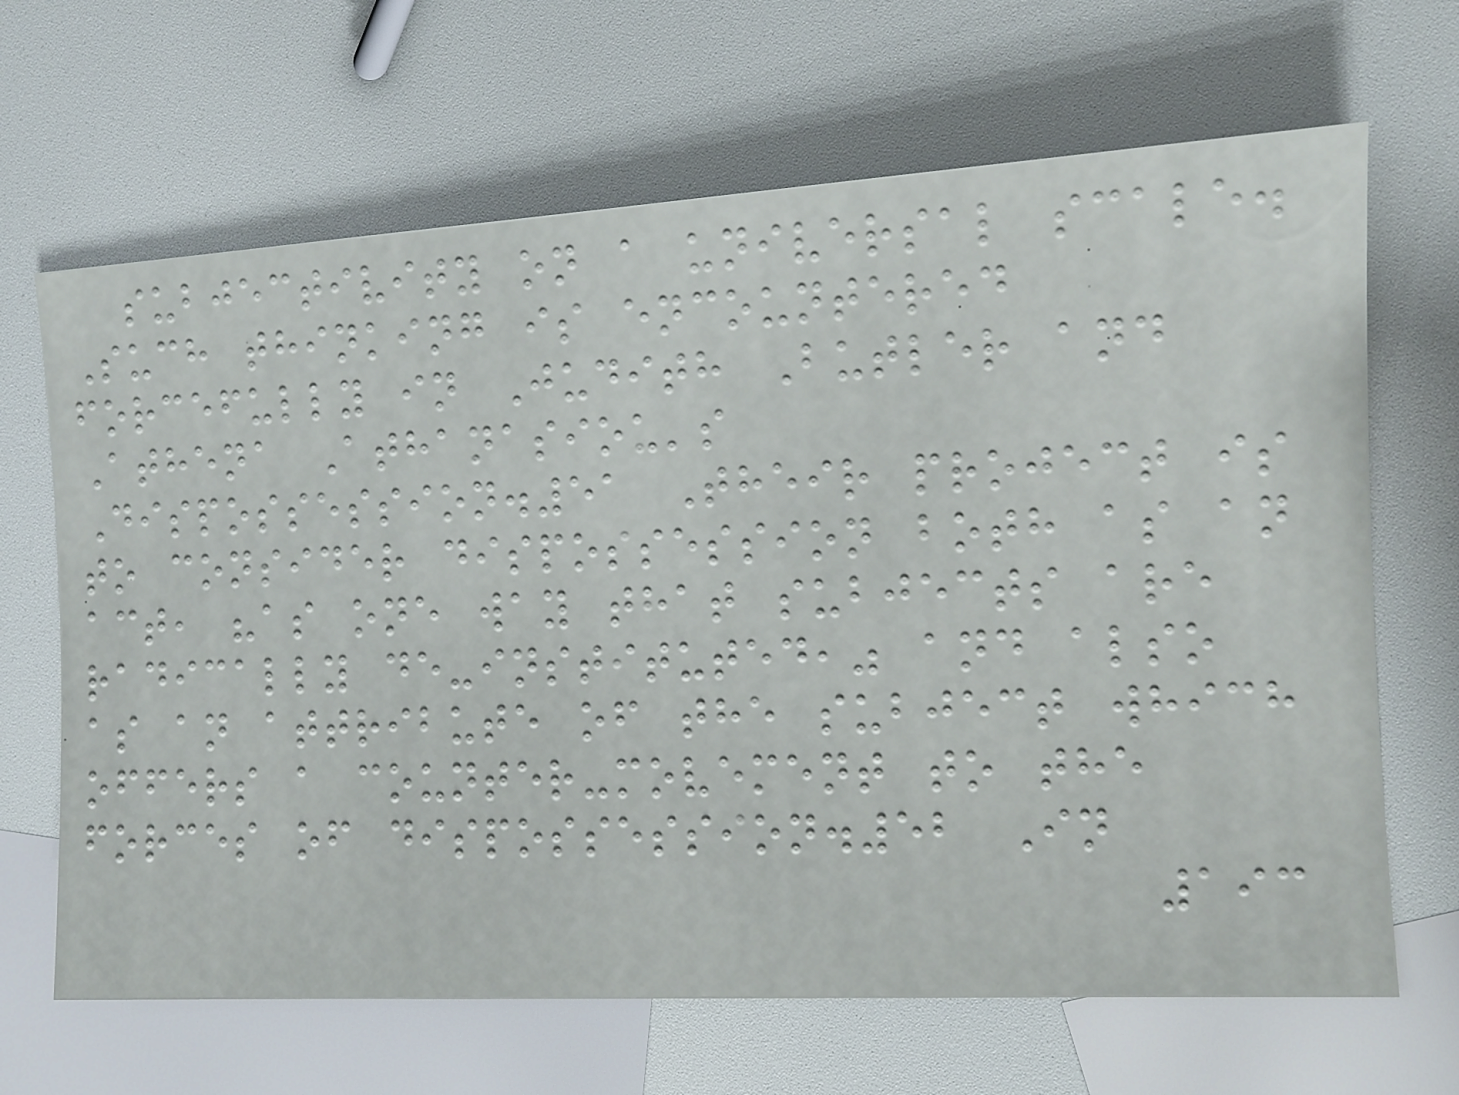subjectivity on a universal scale.
Such thinking is encountered
forcefully in Judith Butler and
Athena Athanasiou's
Dispossession.51 Their project is
to consider dispossession both as an
act, "as one way that subjects are
radically de-instituted," and also
as an attribute of the subject which
offers a counter-movement to the
forces of dispossession.52 In
193
